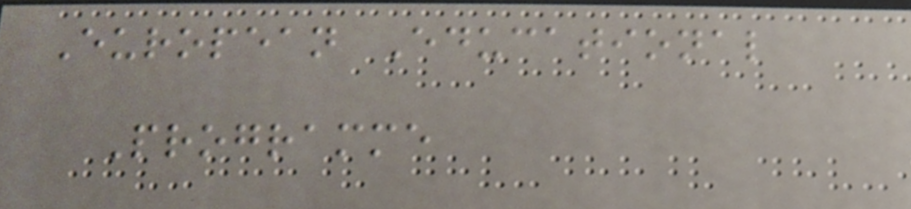European Educational
Programme
